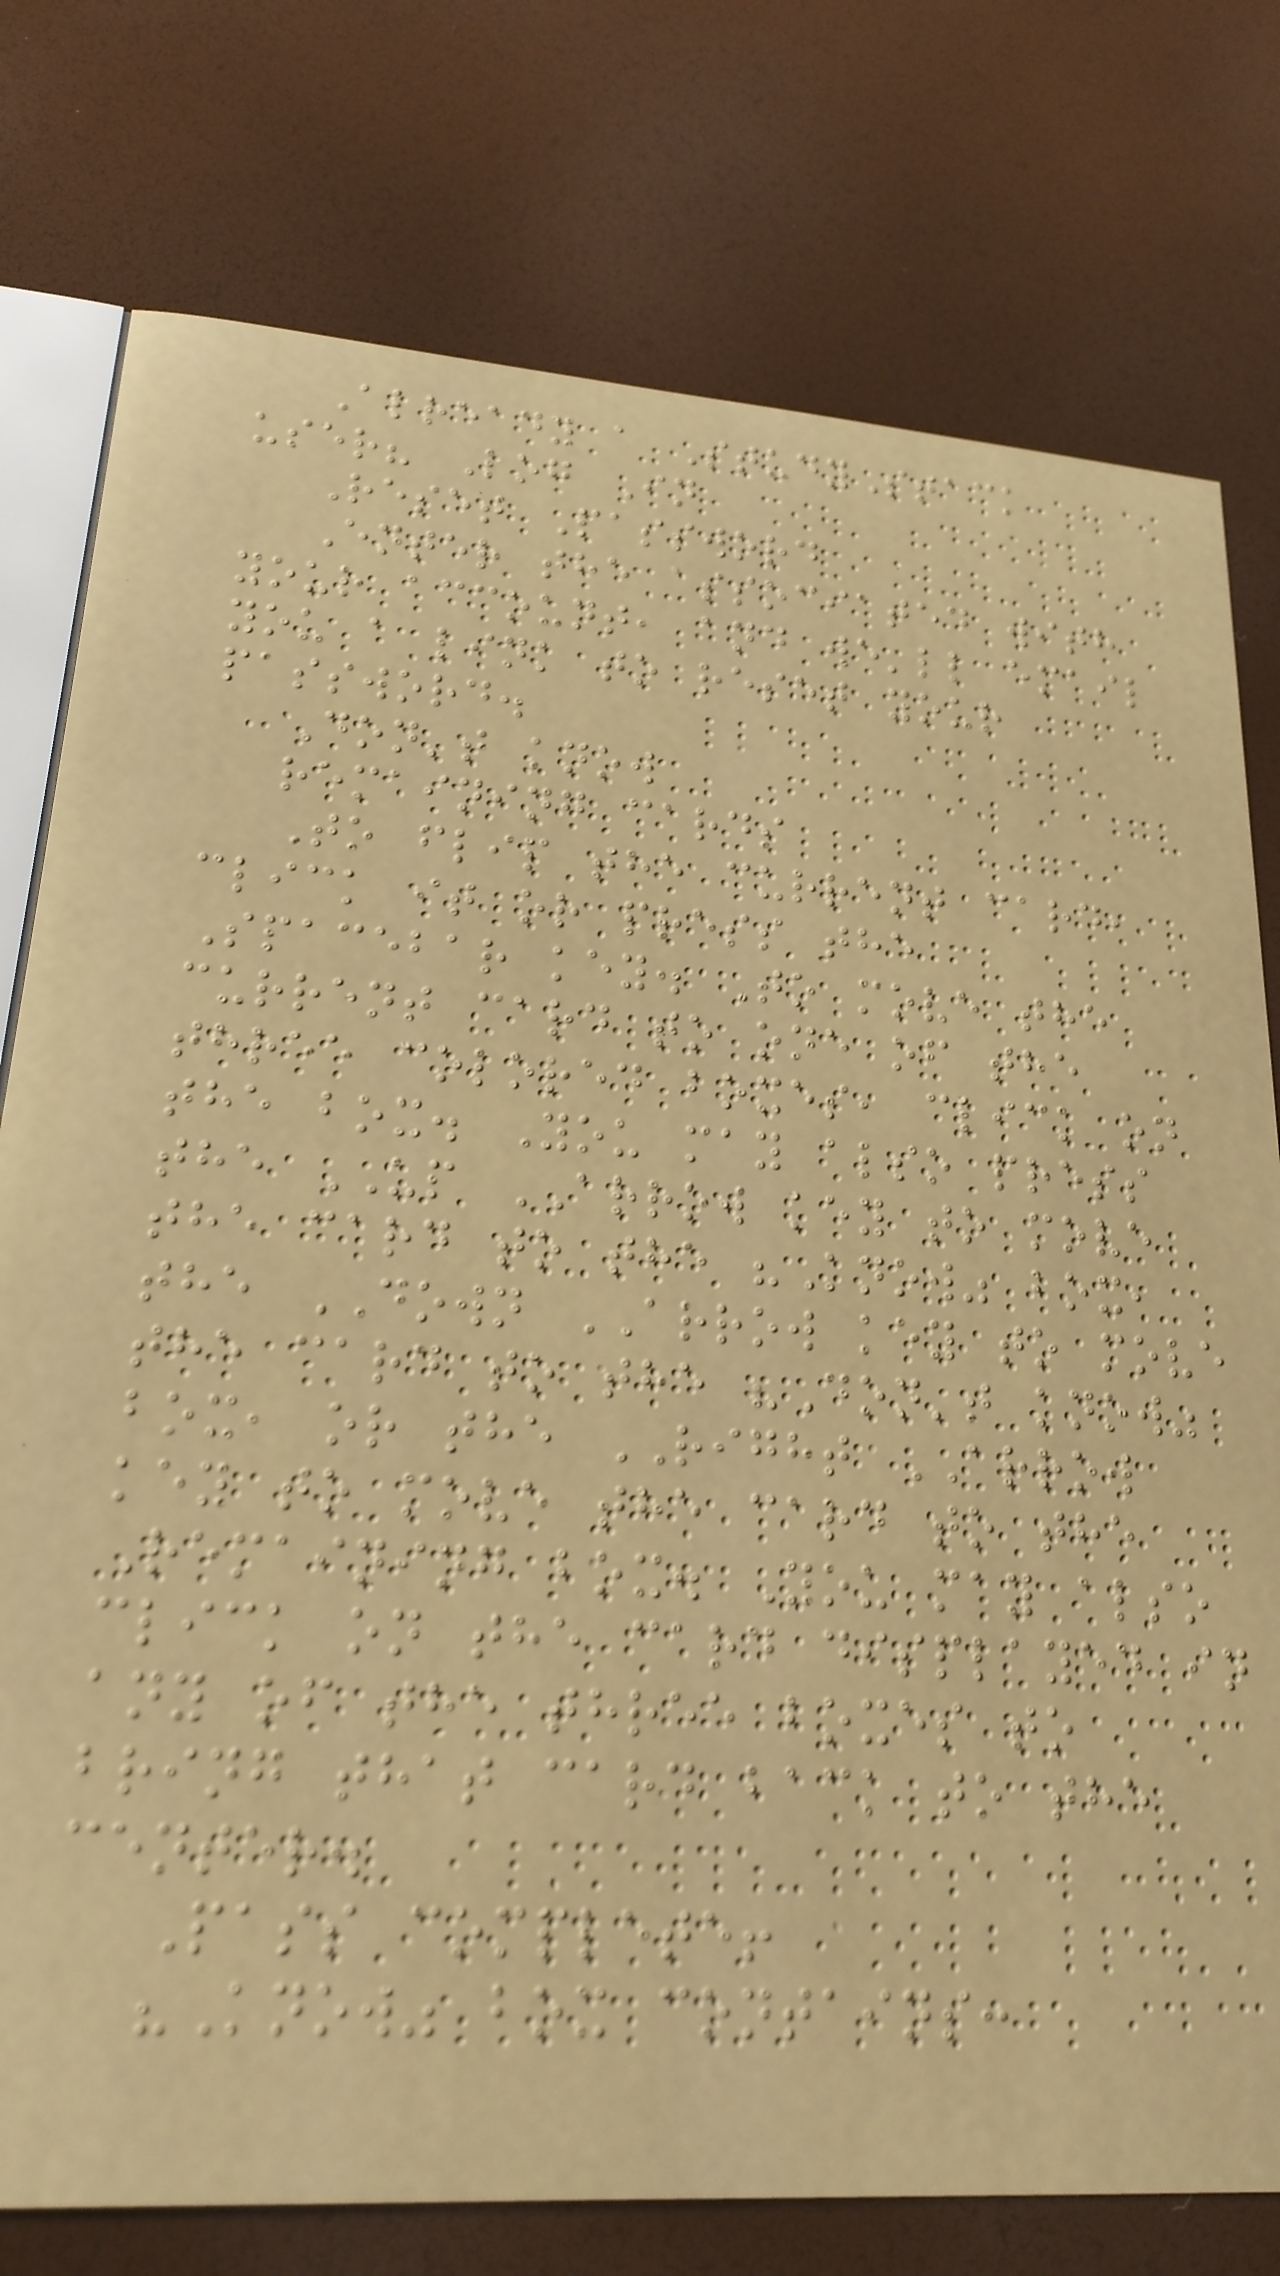Already a StudyStack
user? Log In
Reset Password
Enter the associated with
your account, and we'll email
you a link to reset your
password.
Don't know
remaining cards
To flip the current card,
click it or press the
Spacebar key. To move the
current card to one of the
three colored boxes, click on
the box. You may also press
the UP ARROW key to move
the card to the "Know" box,
the DOWN ARROW key to move
the card to the "Don't know"
box, or the RIGHT ARROW
key to move the card to the
Remaining box. You may also
click on the card displayed in
any of the three boxes to
bring that card back to the
center.
Pass complete!
"Know" box contains:
